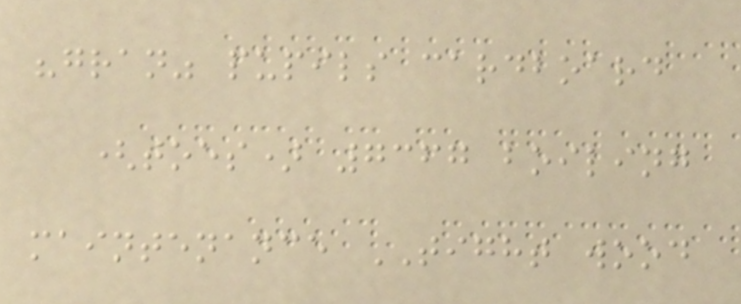"gran" pupils cardboard
(toes) 7367 boiling
maintenance TIGHT wood
